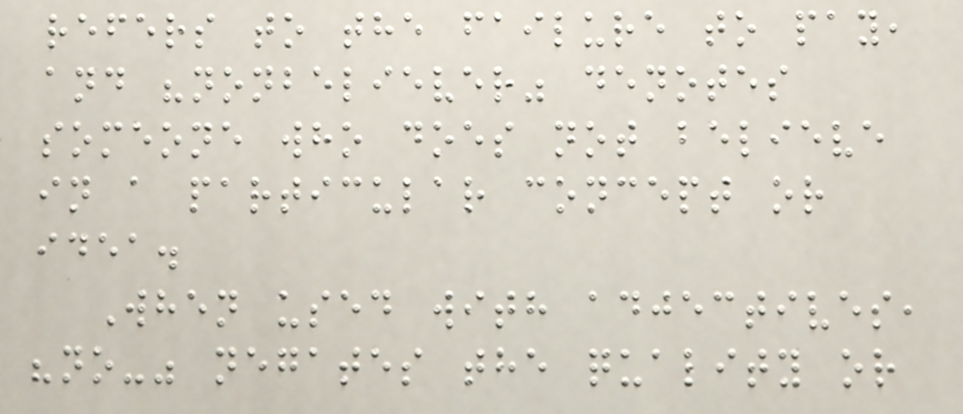refers to the failure to pay,
and "nonbeliever" denotes
someone who does not believe
in a particular concept or
idea.
When used with adjectives,
"no-" negates the quality or
